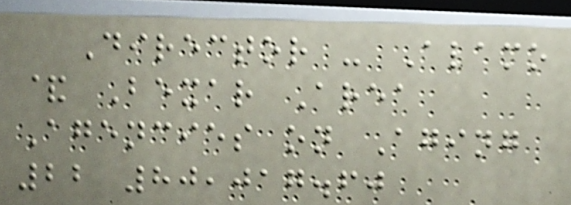Director - Alamo
& Bexar Area
Agencies on Aging
22 80,017.60
